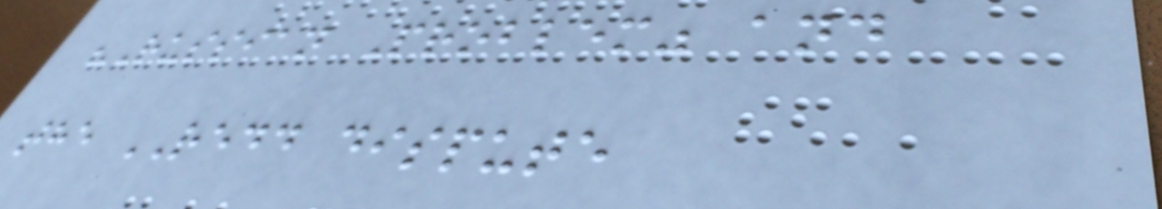"Russian Problem" and
the REDD dispute
